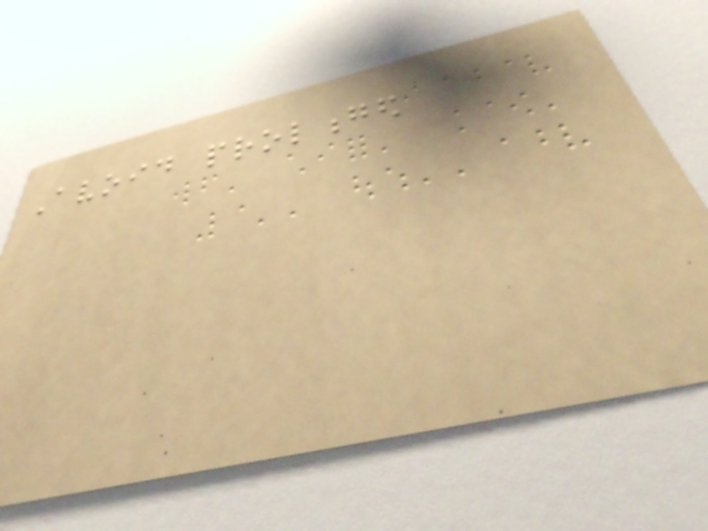Avoid prolonged
